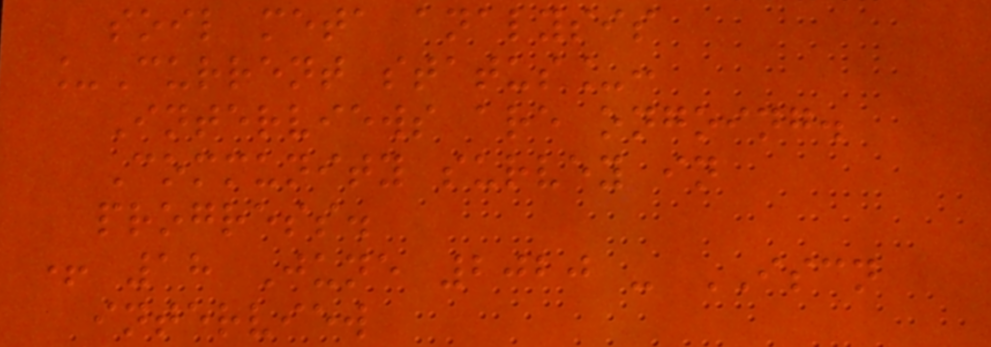soil meta analysis
_Current status_:
Interviews are ongoing.
Community survey in
progress.
+ 18 June 2020 - ISCN
interview
